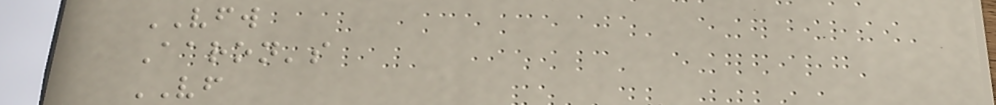VFW
Aaron's
VF
